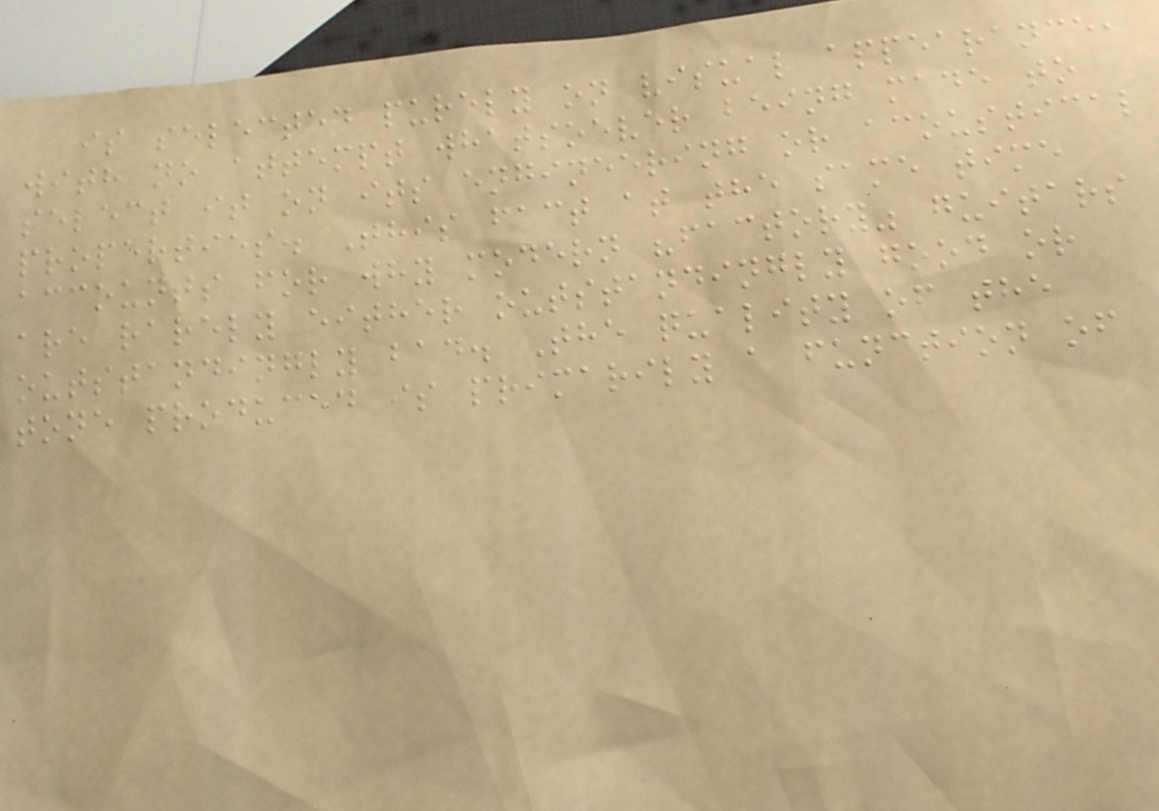is selected purely on visual appearance,
with no attempt whatsoever being made to
select it on its engineering or acoustical
properties. This fact at the same time
accounts for why modern "factory" guitars
are rarely either outstandingly good or
outstandingly bad. The quality of the
tone produced is primarily a function of
